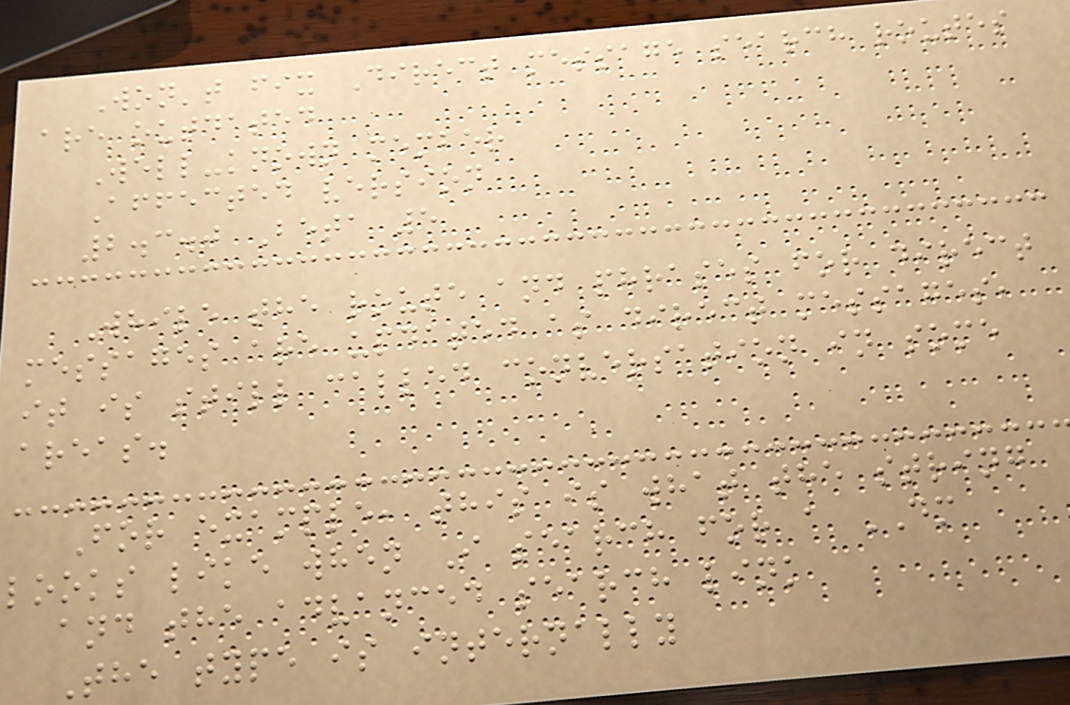Won't fix Direct message search routes
are outdated
Well-known member
Affected version
2.3.0 Beta 5
While the route and phrases for direct
messages are updated as direct messages,
it is still called conversation in some
areas.
For example, this is what the string
looks like when I search for a DM
and the advanced search link
The type is internally
